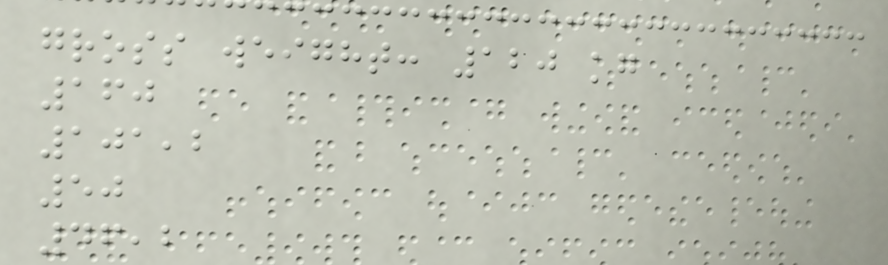gross weight: 120 kg
160
101,2
50
46,2
